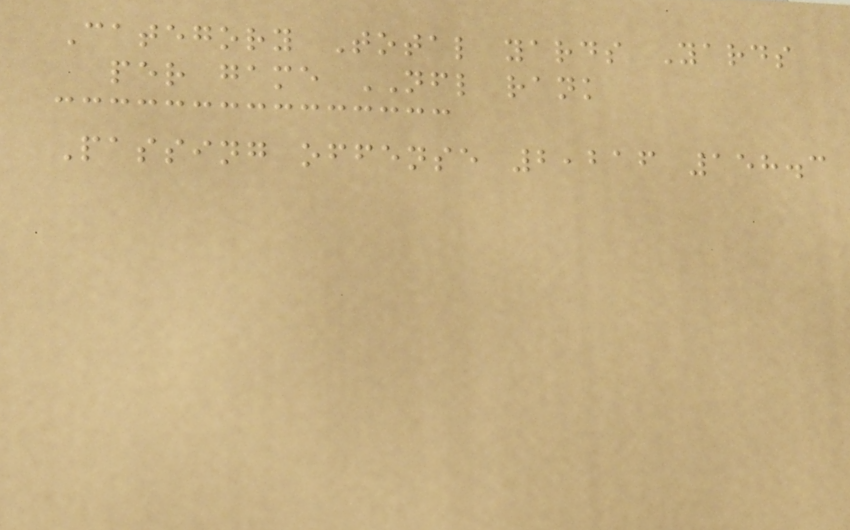Category Total yards Yards
per game NFL rank
Passing offense 2,216 158.3
